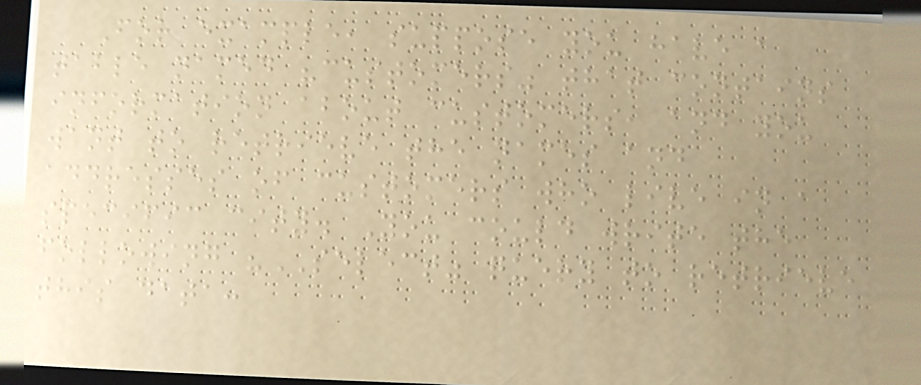For example, suppose you have a
table named "customers" that contains
information about customers, and you
want to retrieve the names and
addresses of customers who live in a
specific city. You could write the
following "SELECT" query to retrieve
this data:
